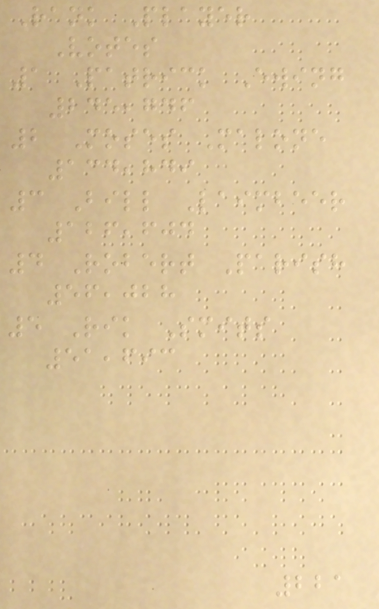Rank Player
Votes
1 Patrick Ewing
245,746
2 Moses Malone
134,849
3 Bill Laimbeer
126,604
4 Robert Parish
56,028
5 Rik Smits
51,693
221
